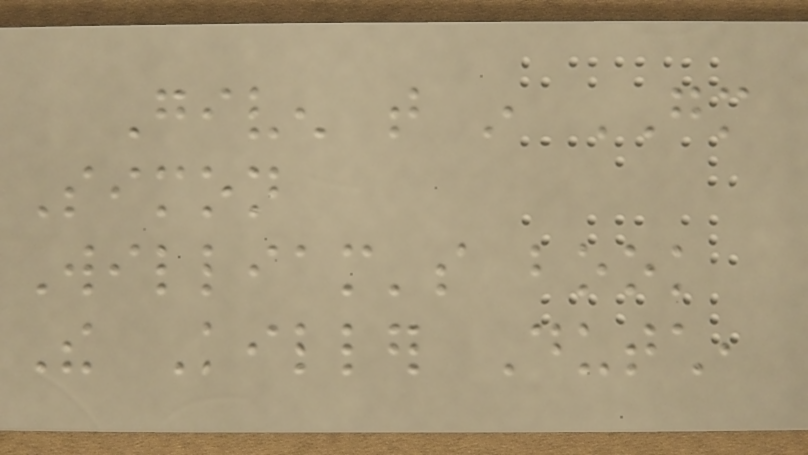Given that in GM
Simon
William's book
The Killer Dutch,
